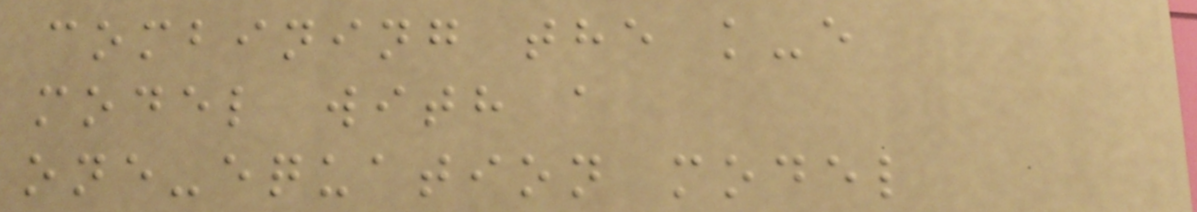combining the k-e
model with a
one-equation model
